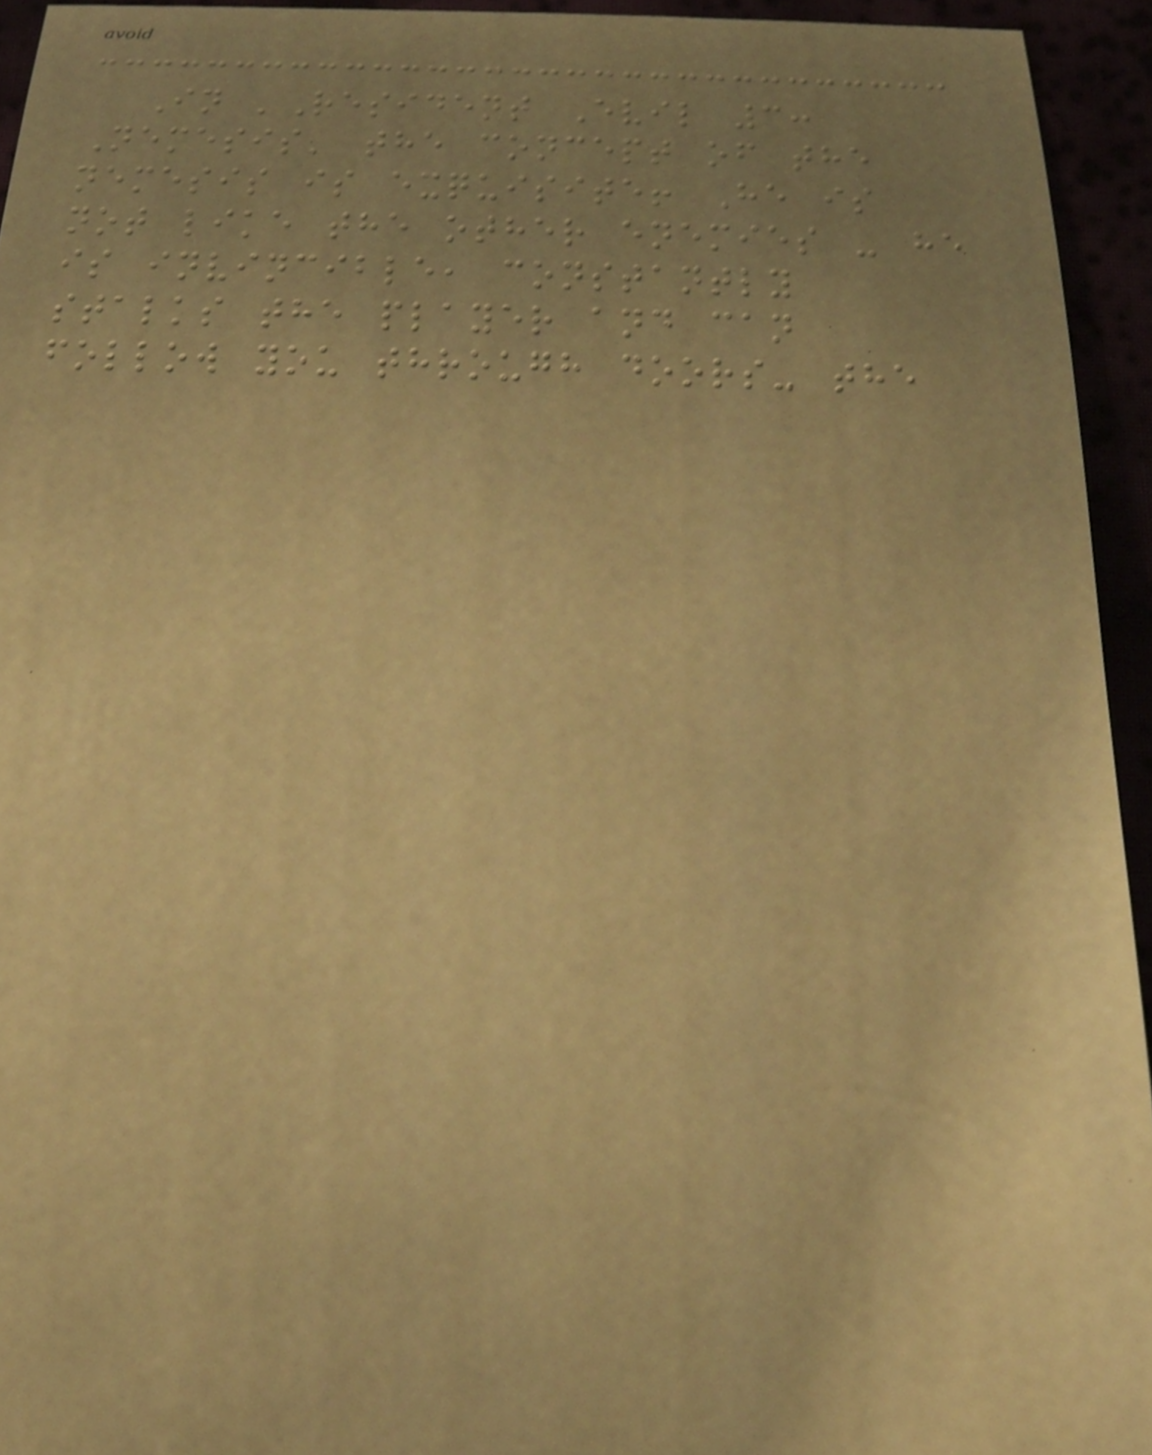In 'Resident Evil 3:
Nemesis' the concept of the
nemesis is exquisite! He is
not like the other enemies - he
is invincible, constantly
stalks the player and can
follow you through doors- the
